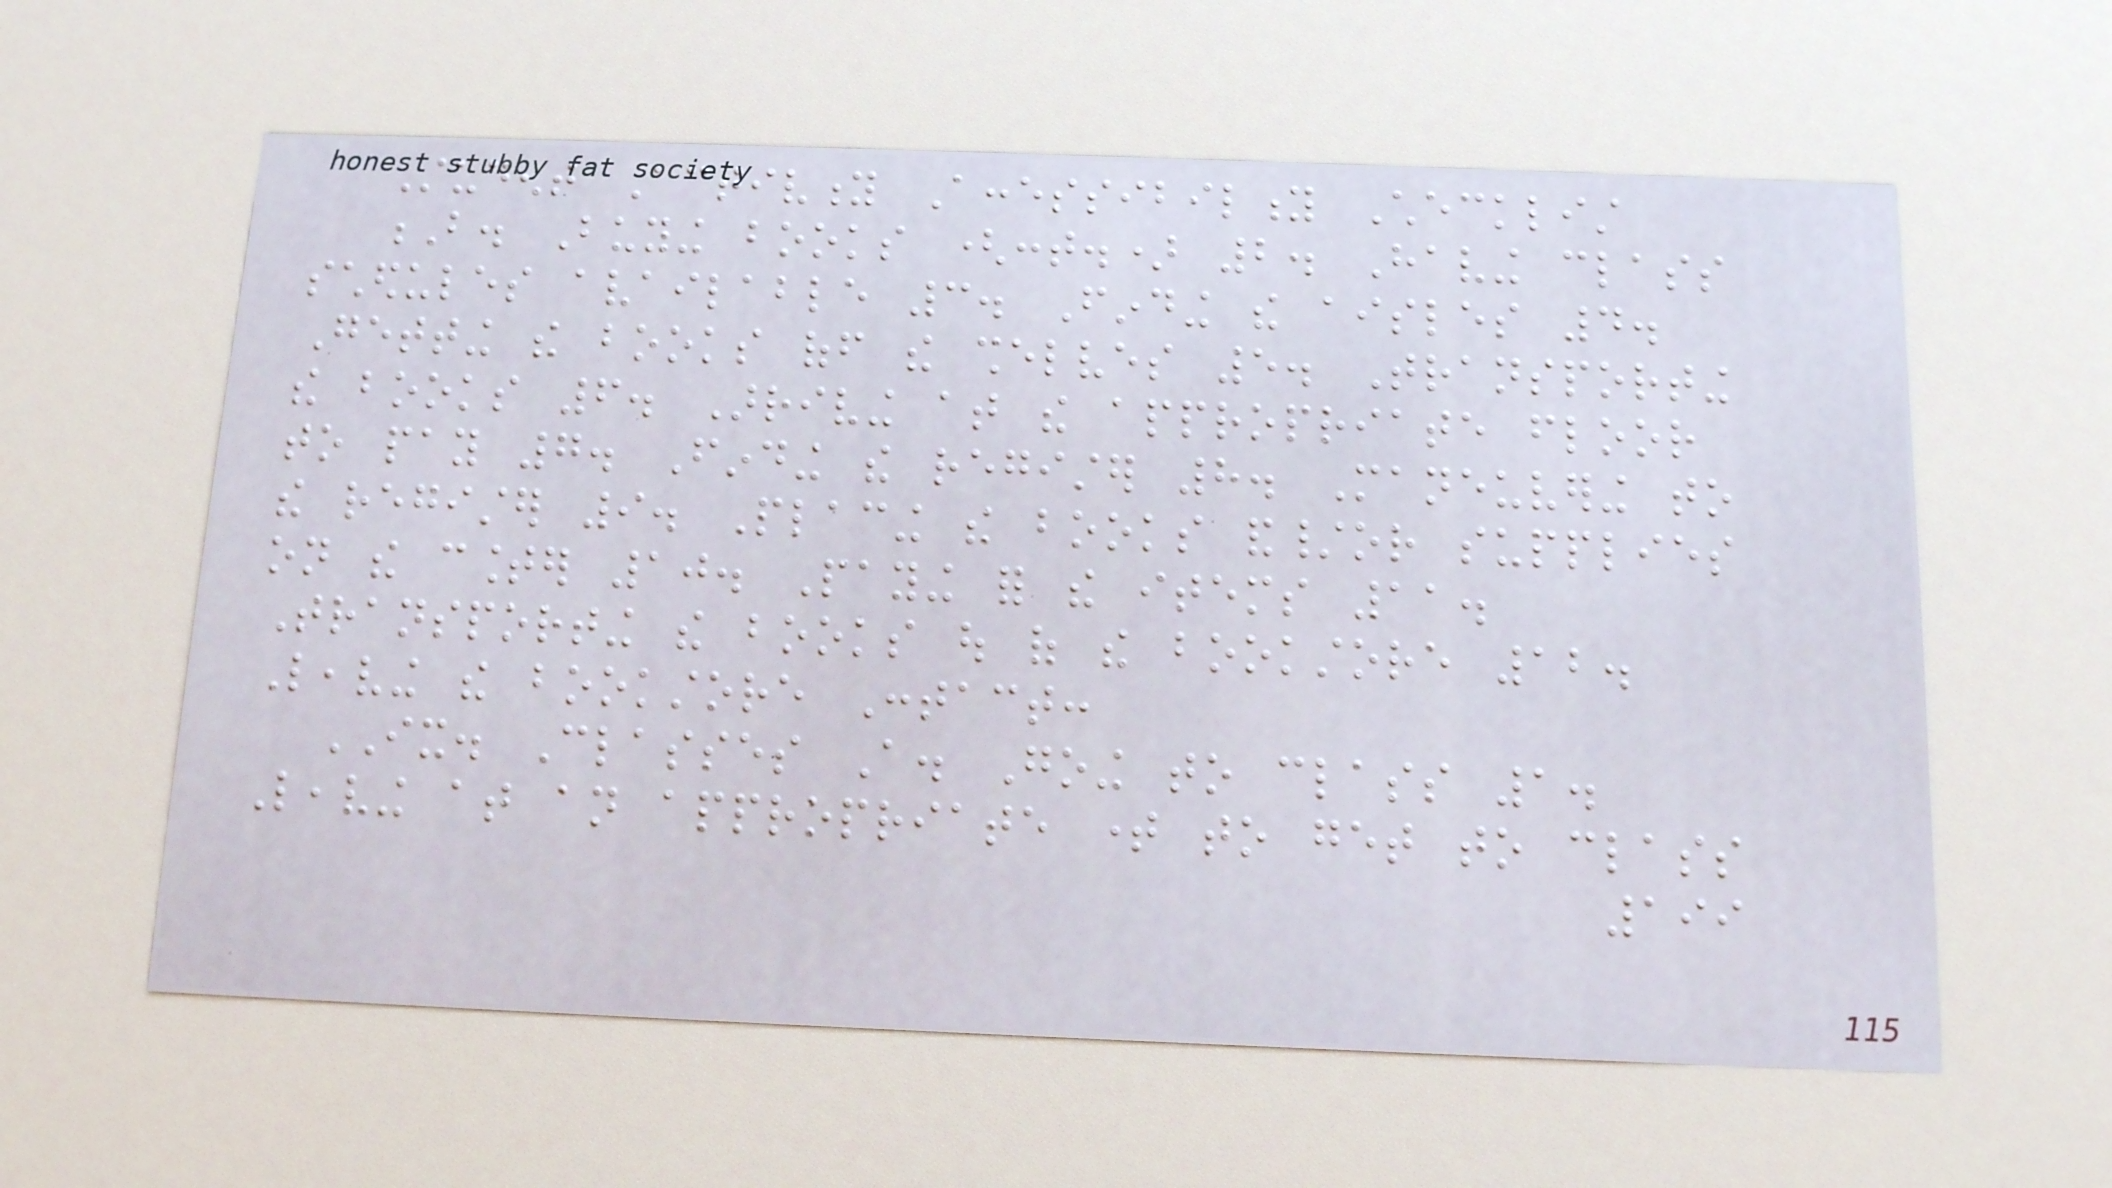Student Activity Accessibility Checklist
B. Buying books (cont.) 2. Having class
schedules available 3. Finding the aisles 4.
Getting the books off the shelves 5. Transporting
the books 6. Arriving at the appropriate floor
to pay 7. Finding the register 8. Maneuvering to
the register 9. Placing the books and/or supplies
on the counter 10. Paying for the items 11.
Transporting the books out of the bookstore 12.
Leaving the bookstore Contact:
IX. Classes A. Going to class 1.
Leaving at an appropriate time to get to class
199
